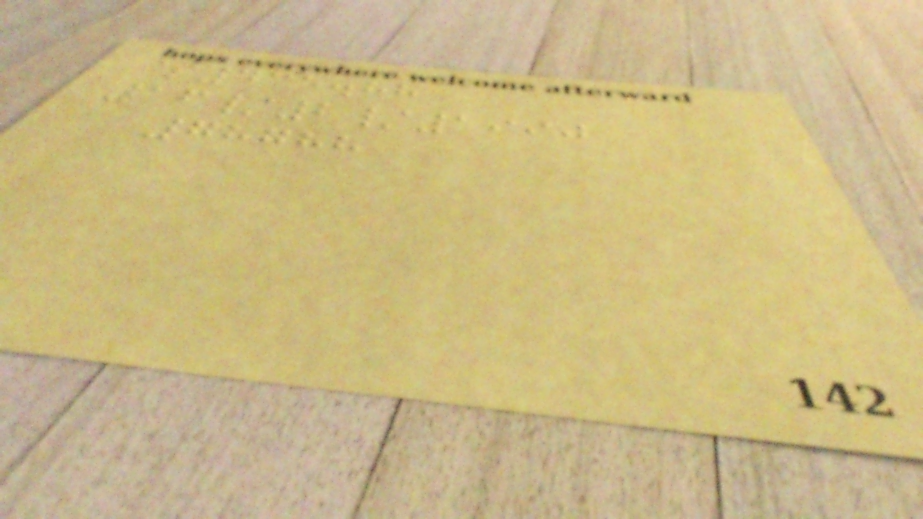$435.88
16/2/1990
78788
